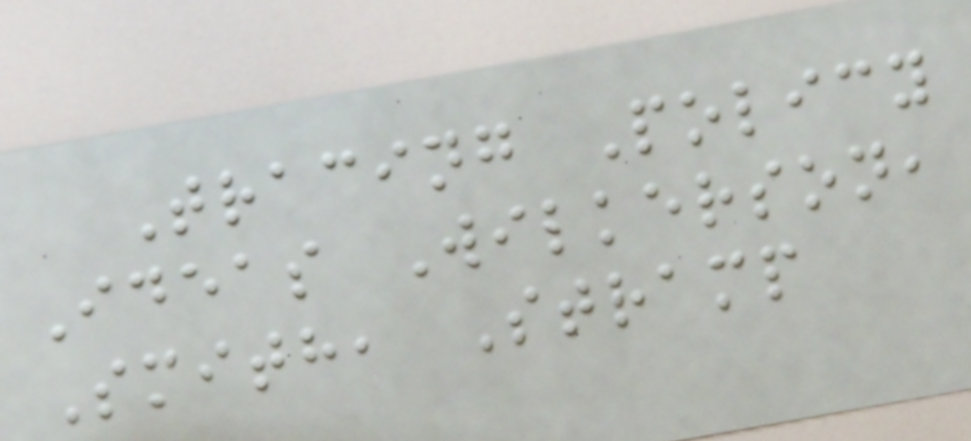Tracing Policy
Ideas Wilkerson,
Smith, Stramp
